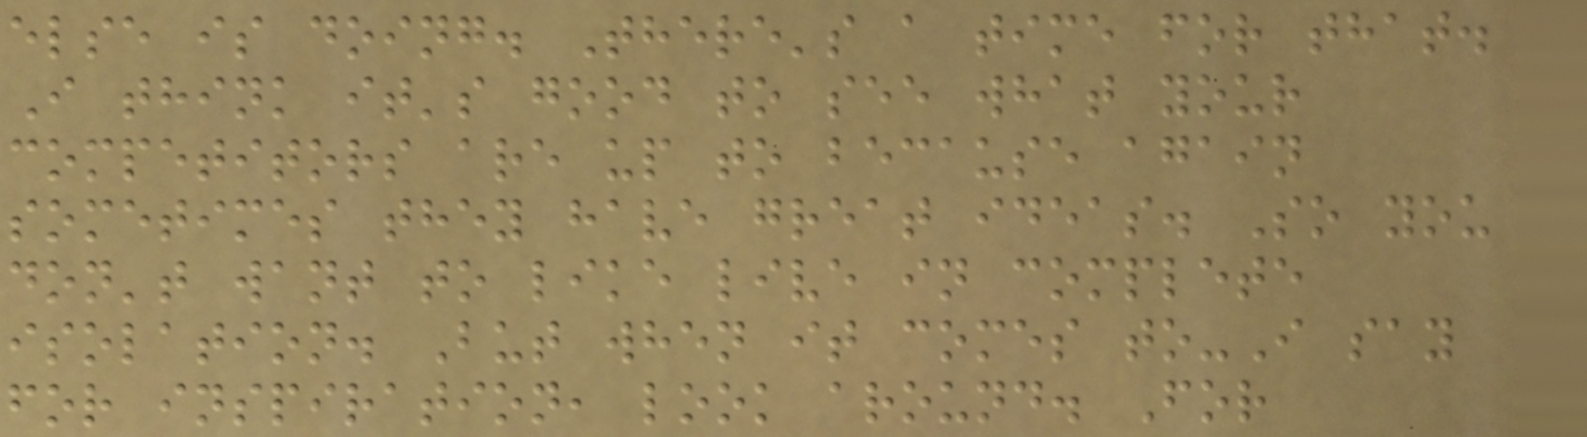else is doing. There's a time for that.
I think it's good to see what your
competitors are up to because again
sometimes they have great ideas. So you
don't want to like live in complete
isolation. But when it comes to-I say
for inspiration, look around. For
